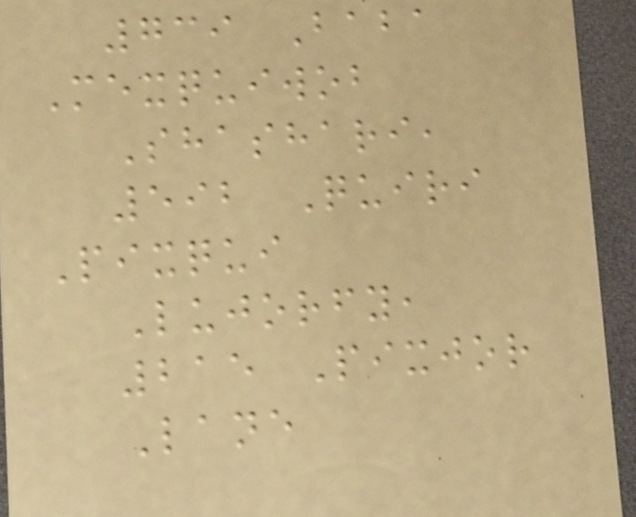739 Baba
Mexquiwob
Shashari,
592 Quiri
Pixqui
Lujorfy,
215 Pixjor
Lane
